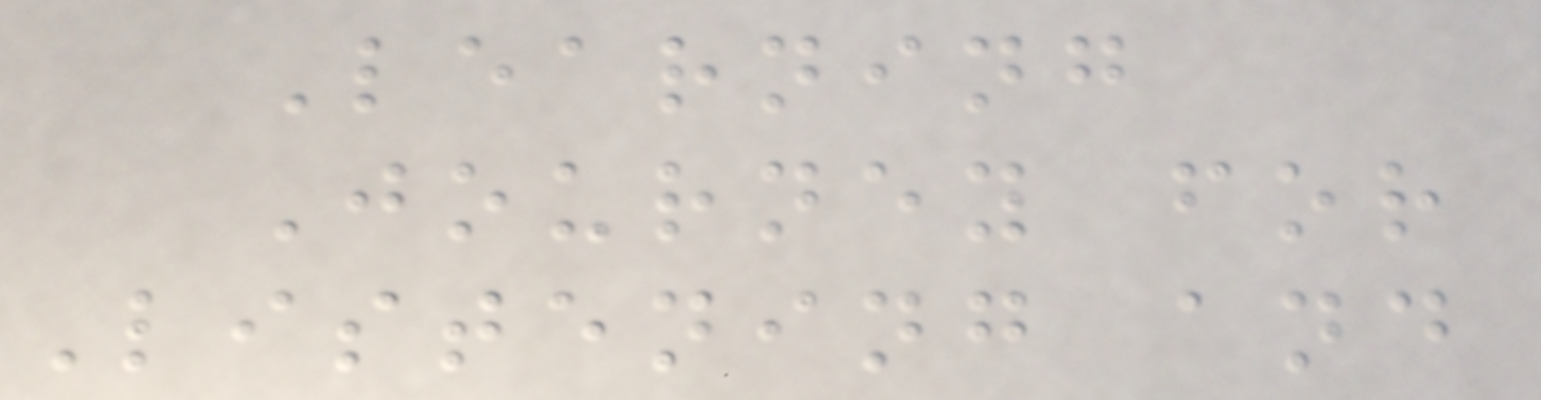Learning
Journey for
Listening and
